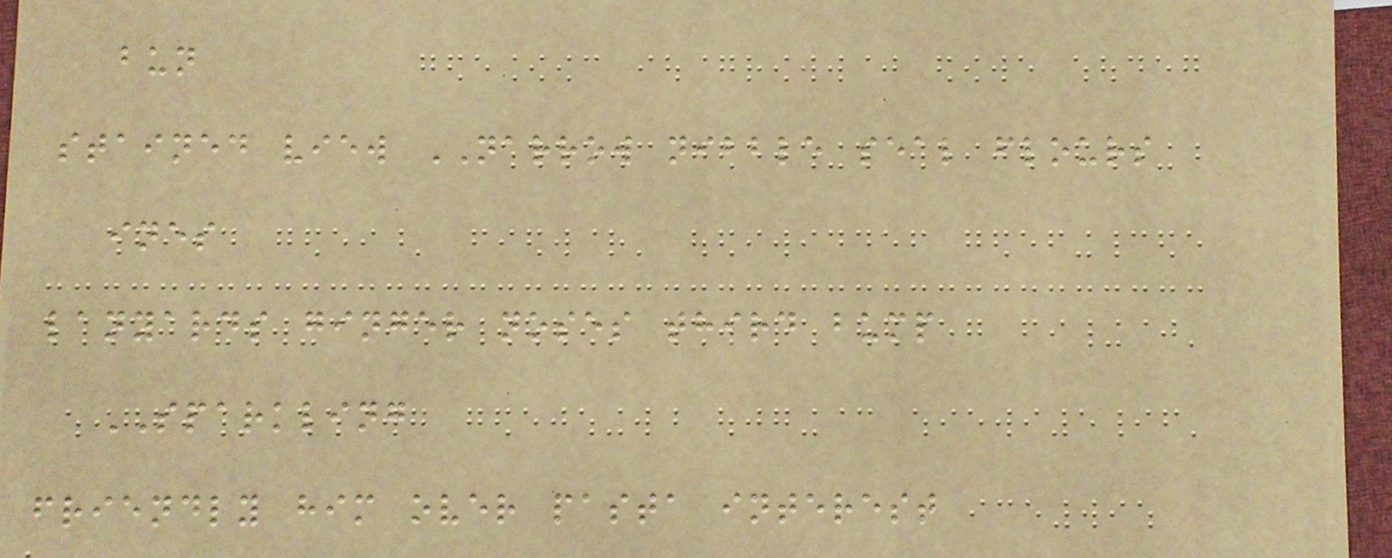bun
stained view NARROW nibble seal flours
ines
lanyards ginger noses third bump
SPARKLING
friendly him over pasta interest
